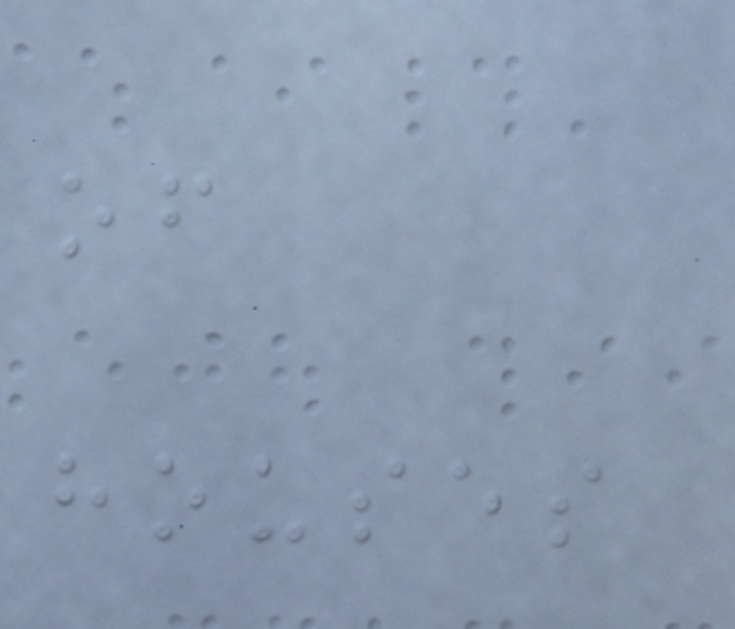of
houses
